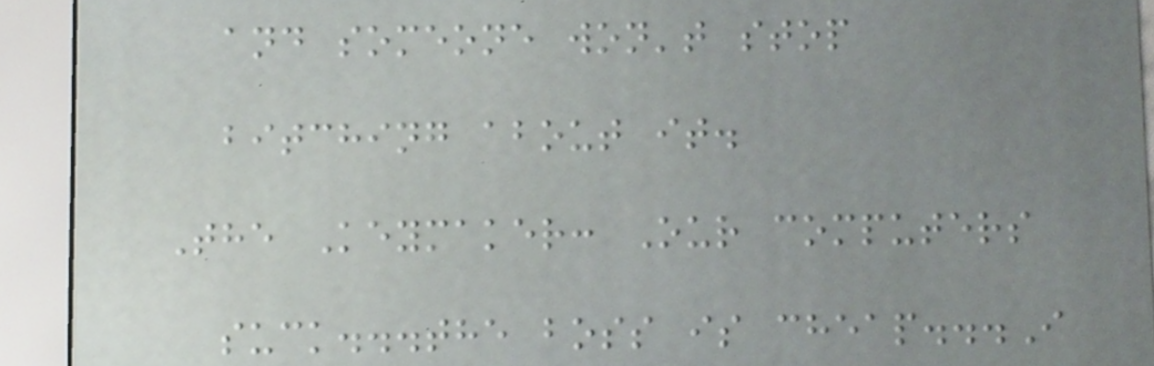and someone won't stop
bitching about it.
The Keymaker: Our computers
suck...the boss is cheap...I
